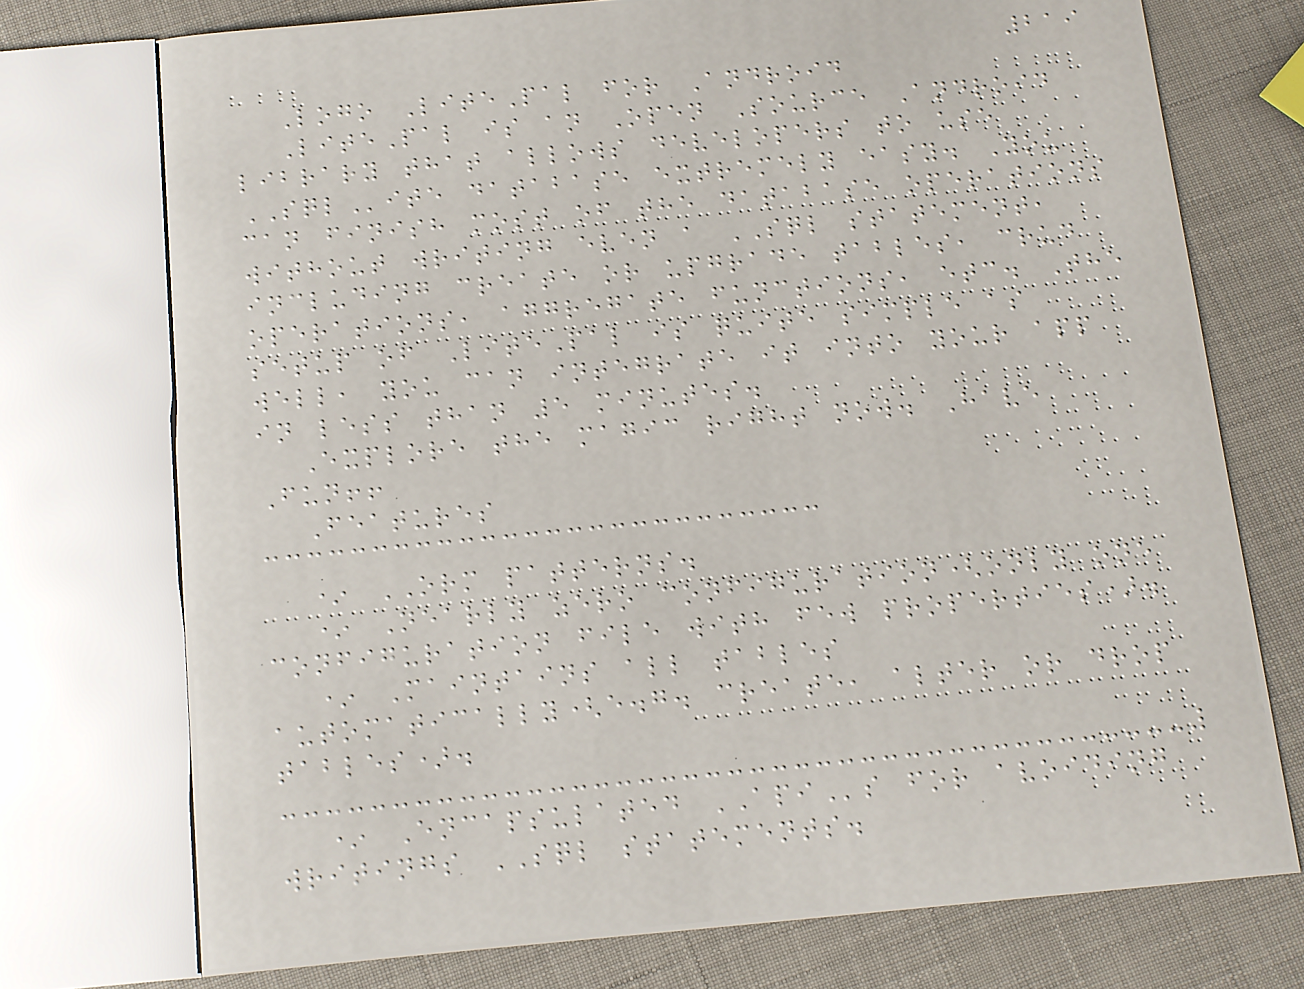219
Logo LitePal for Android
LitePal is an Open Source Android
library that allows developers to use
SQLite database extremely easy. You
can finish most of the database operations
without writing even a SQL statement,
including create or upgrade tables, crud
operations, aggregate functions, etc. The
setup of LitePal is quite simple as
well, you can integrate it into your app
in less than 5 minutes.
Explore the magic right now. Have
Fun!!
Features
* ORM patterns.
* Nearly zero configuration(only one
configuration file with few properties).
* Maintains all tables
automatically(e.g. create, alter or drop
tables).
* Encapsulated APIs for avoiding
writings SQL statements.
